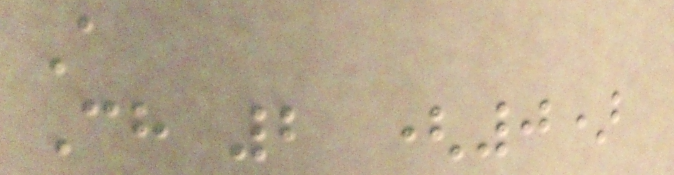A
Ch 2 (0)
